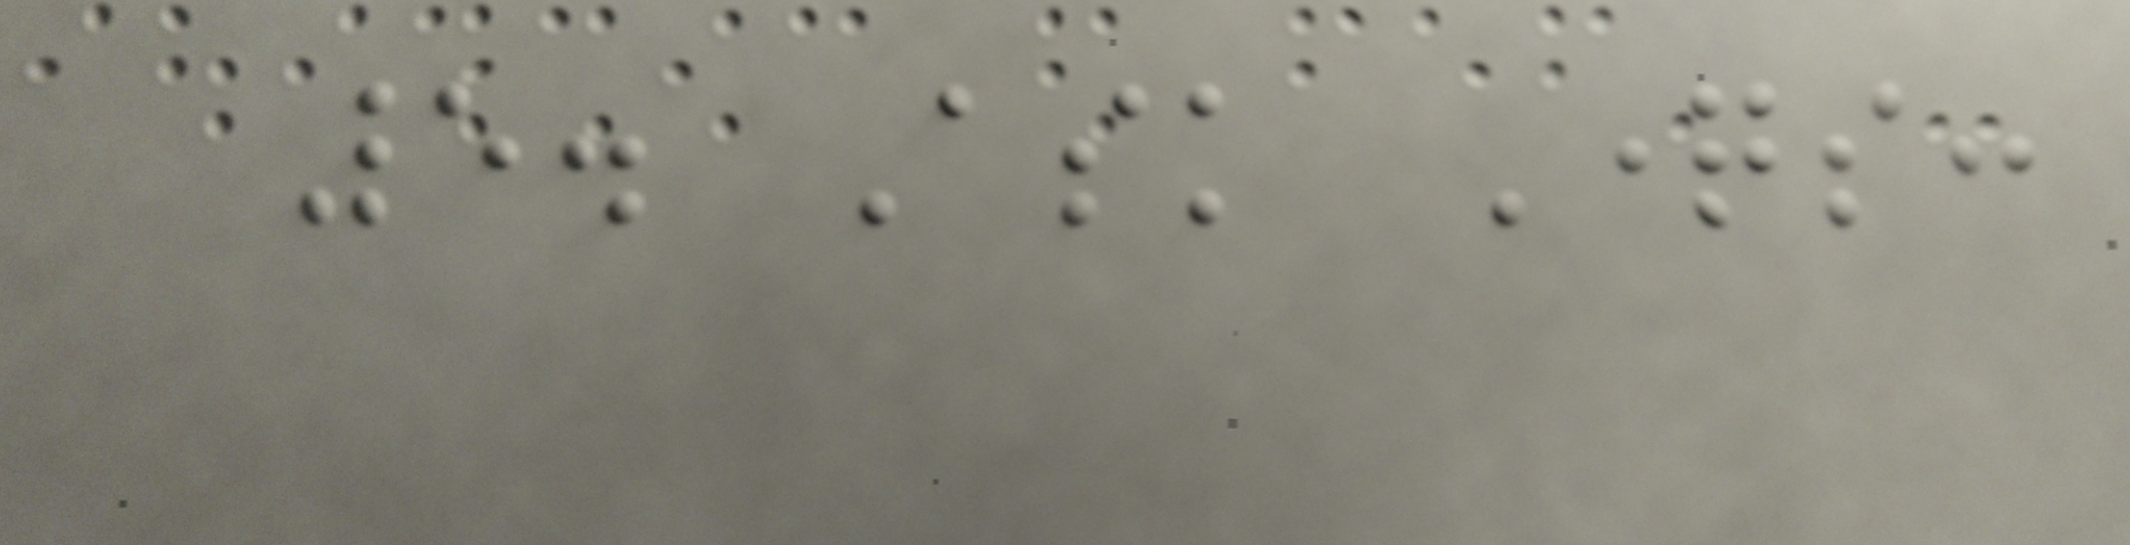5. Ask Questions:
